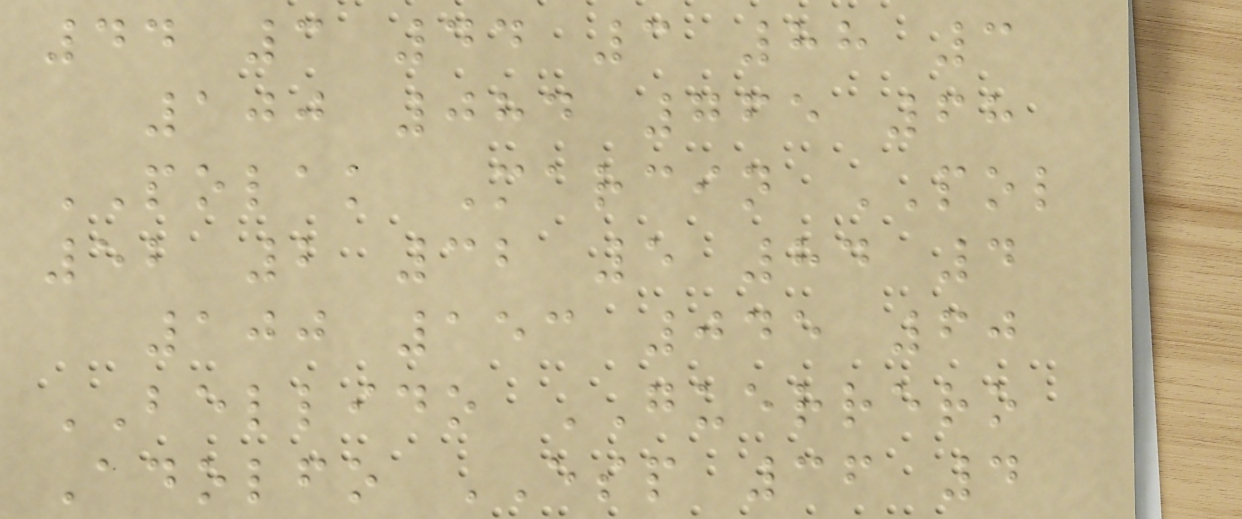44 3 44 3 88 3
100 084 765 68
POLAK Marcin POL
52 2 32 5 84 4
100 153 045 60
BELLIDO GUERRERO
Adolfo ESP 36 4
